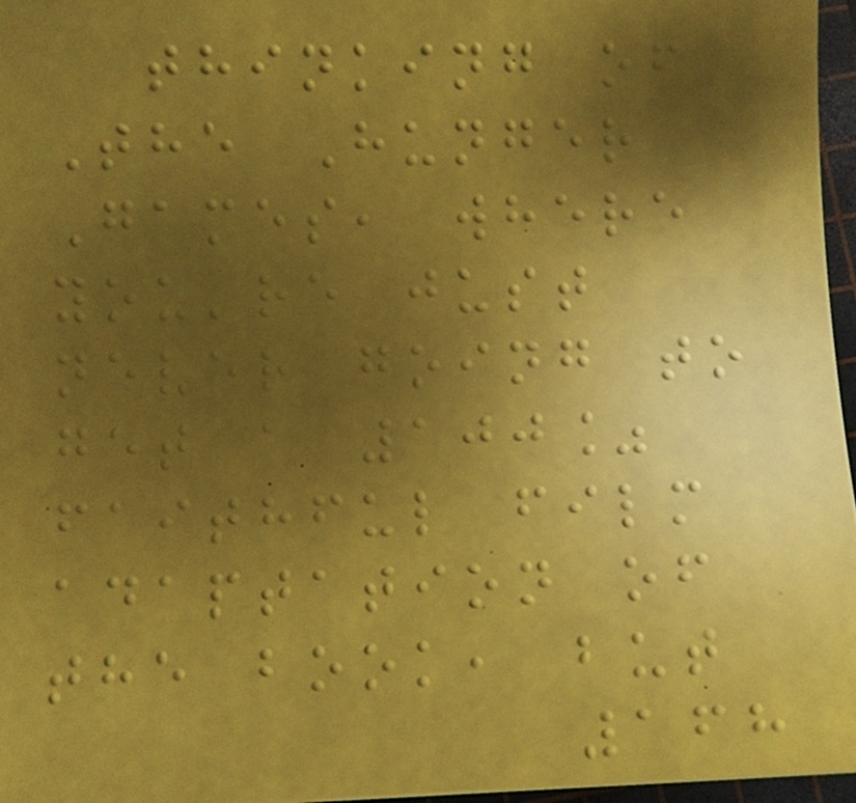thinking of
The Hunger
Games, where
you're just
never going to
get a 100%
faithful film
adaptation of
the book, but
168
